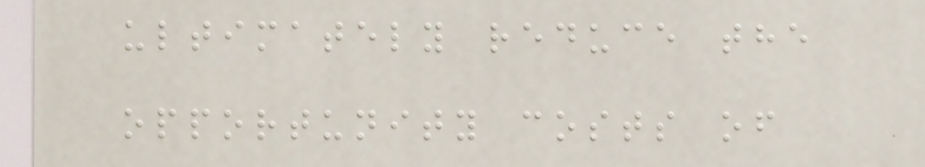ultimately reduce the
opportunity costs of
